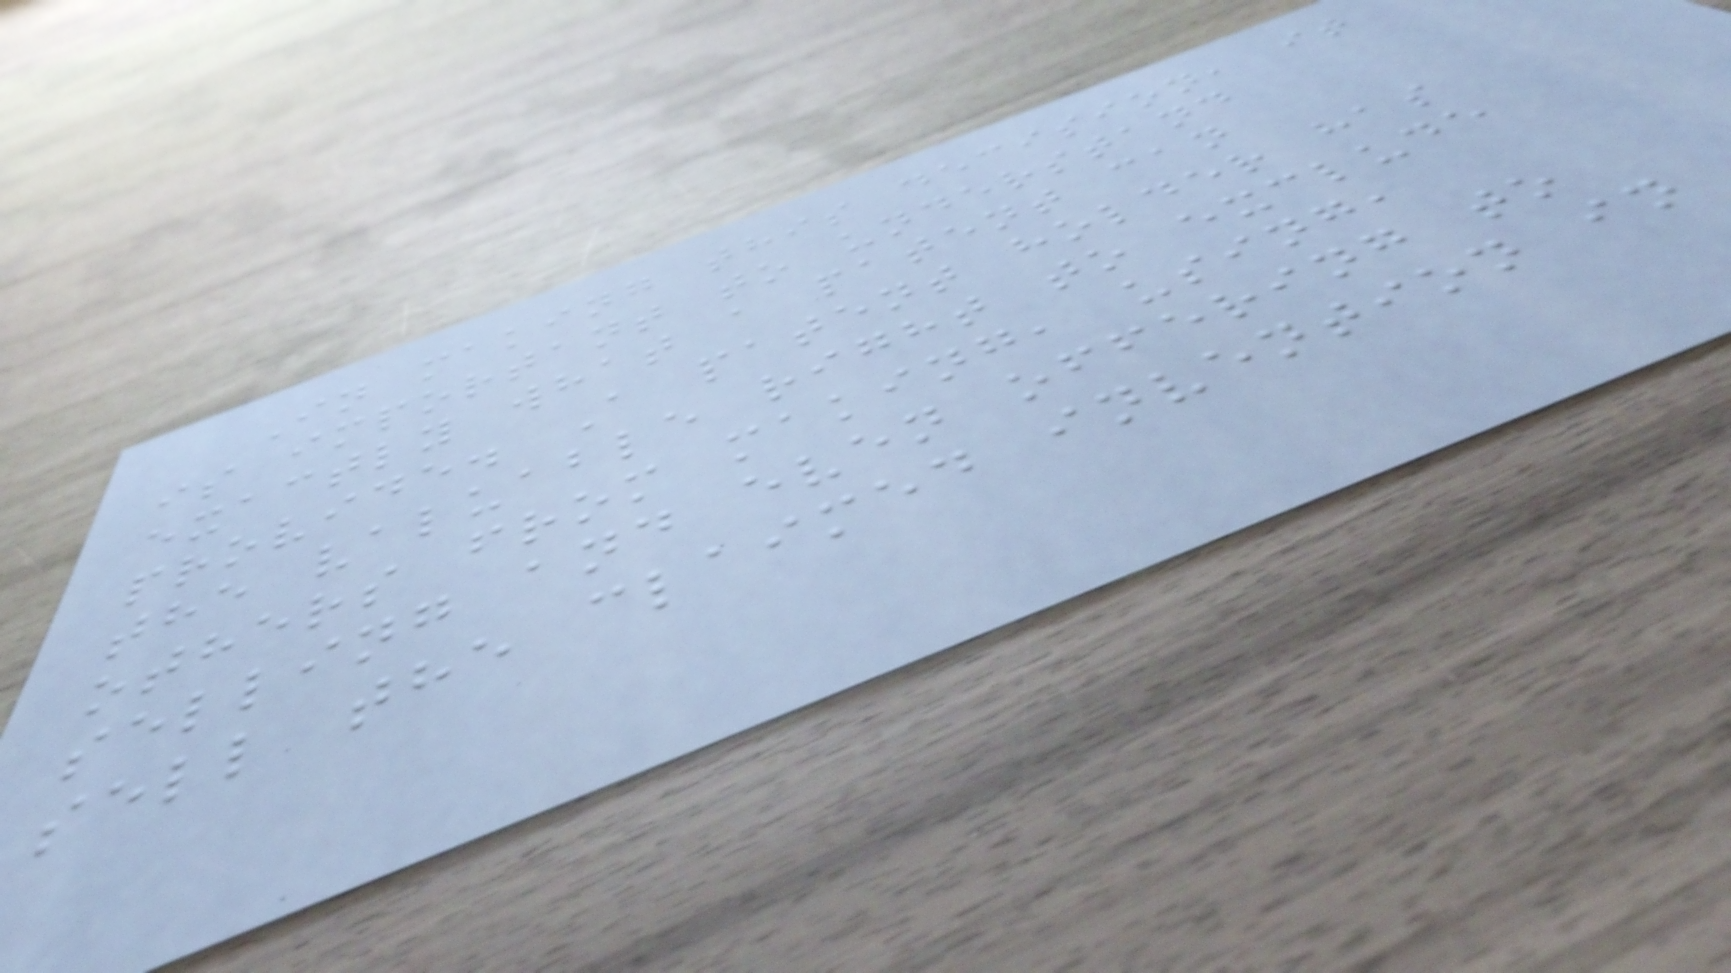In making this decision, it
is important to understand
exactly what a patent can
provide. A patent holder has
the valuable right to exclude
others from making, using,
selling and even offering to
sell the claimed invention in
